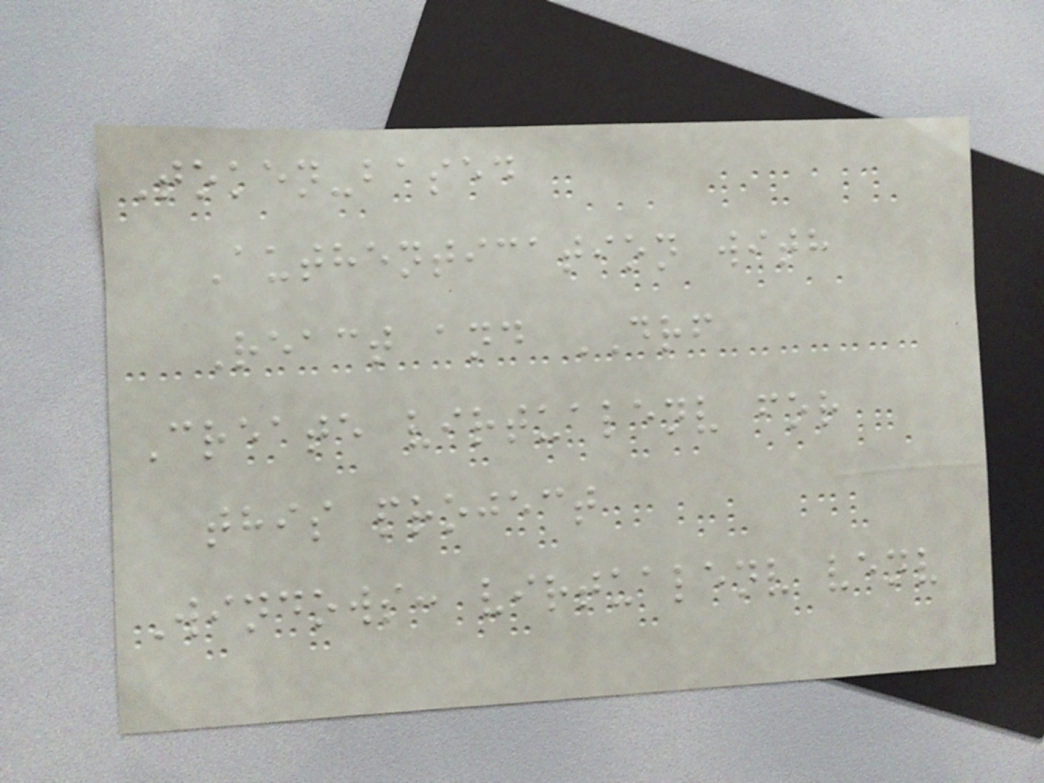Token-based
Authentication with
React and DRF
Create virtualenv for
this project
Windows: virtualenv venv
